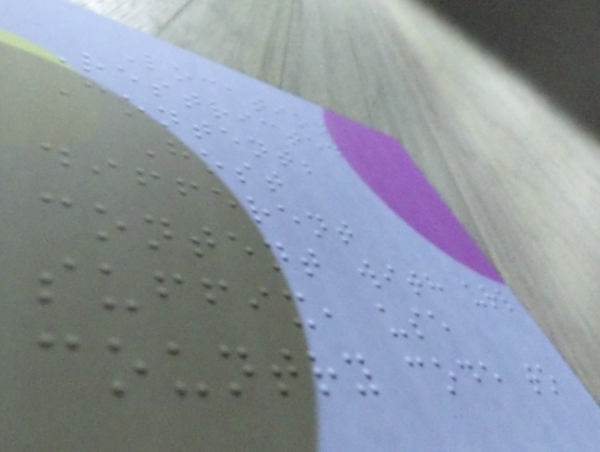Location
Restricted
Content;
Host
different
content with url
suffix, use
country code to
